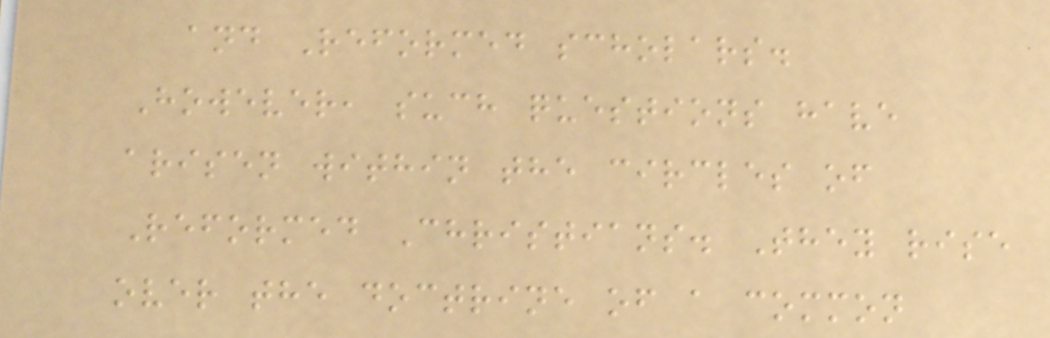and Reformed scholars.
However, such questions have
arisen within the circles of
Reformed Christians. They rise
over the doctrine of a common
